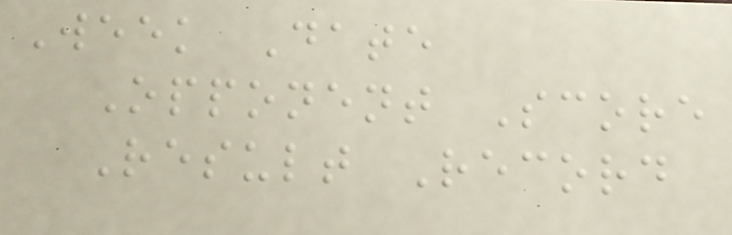Week Date
Opponent Score
Result Record
